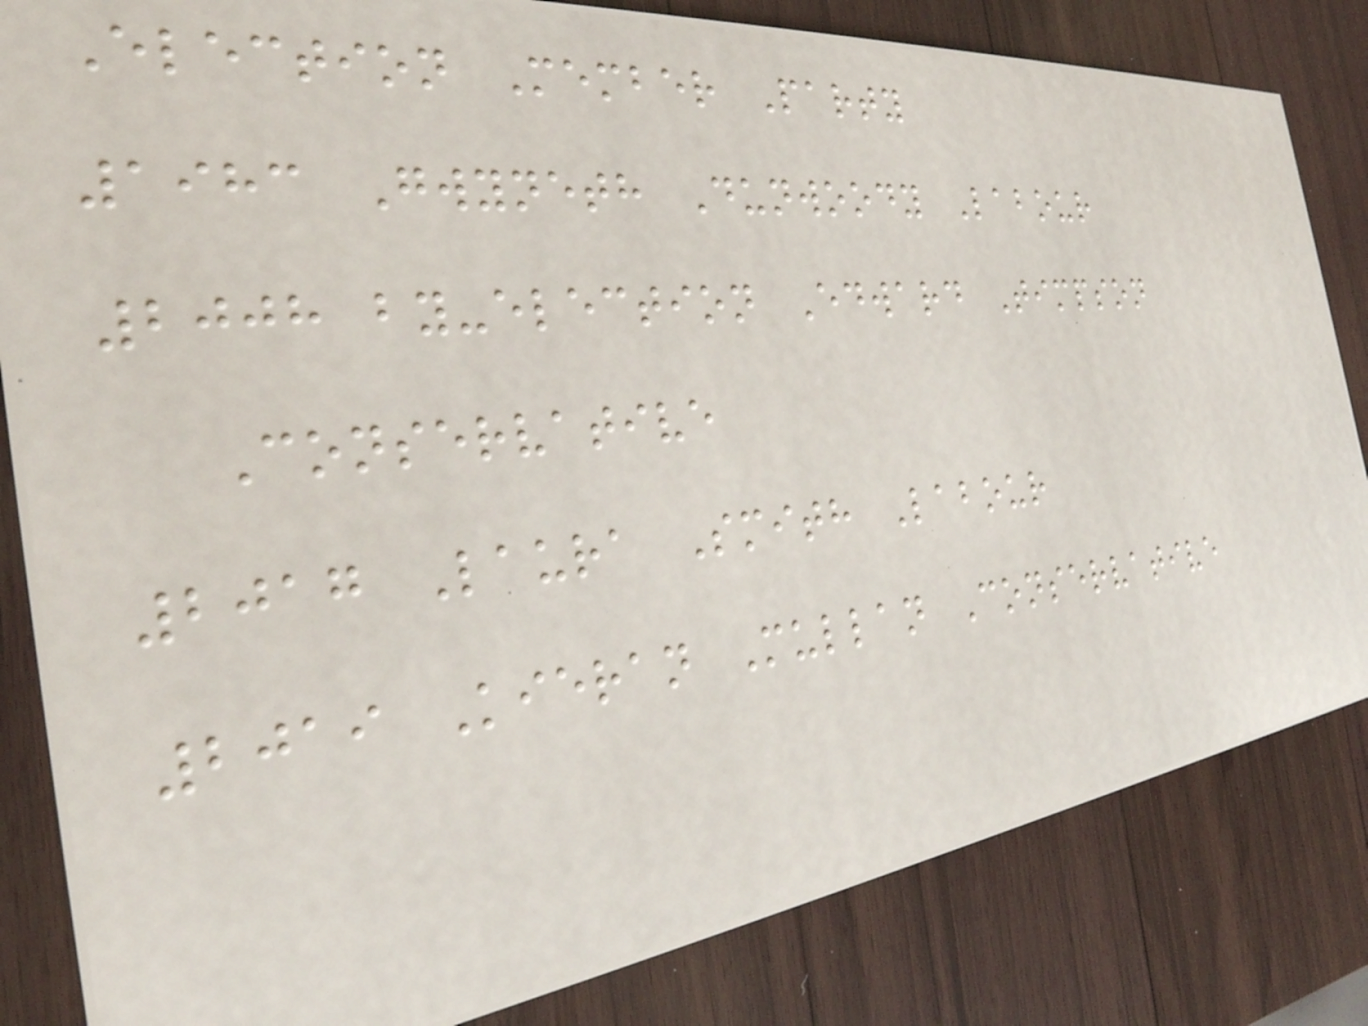Election Member Party
1983 Gwyneth Dunwoody Labour
2008 by-election Edward Timpson
Conservative
2017 Laura Smith Labour
2019 Kieran Mullan Conservative
